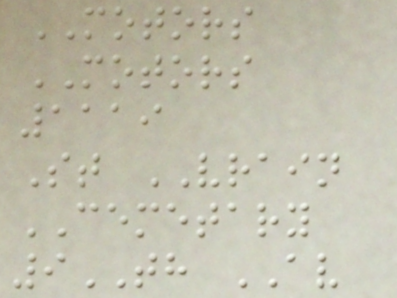MOTORS
MOTORS
1119
St VRAIN
CEMETARY
9TH AV
